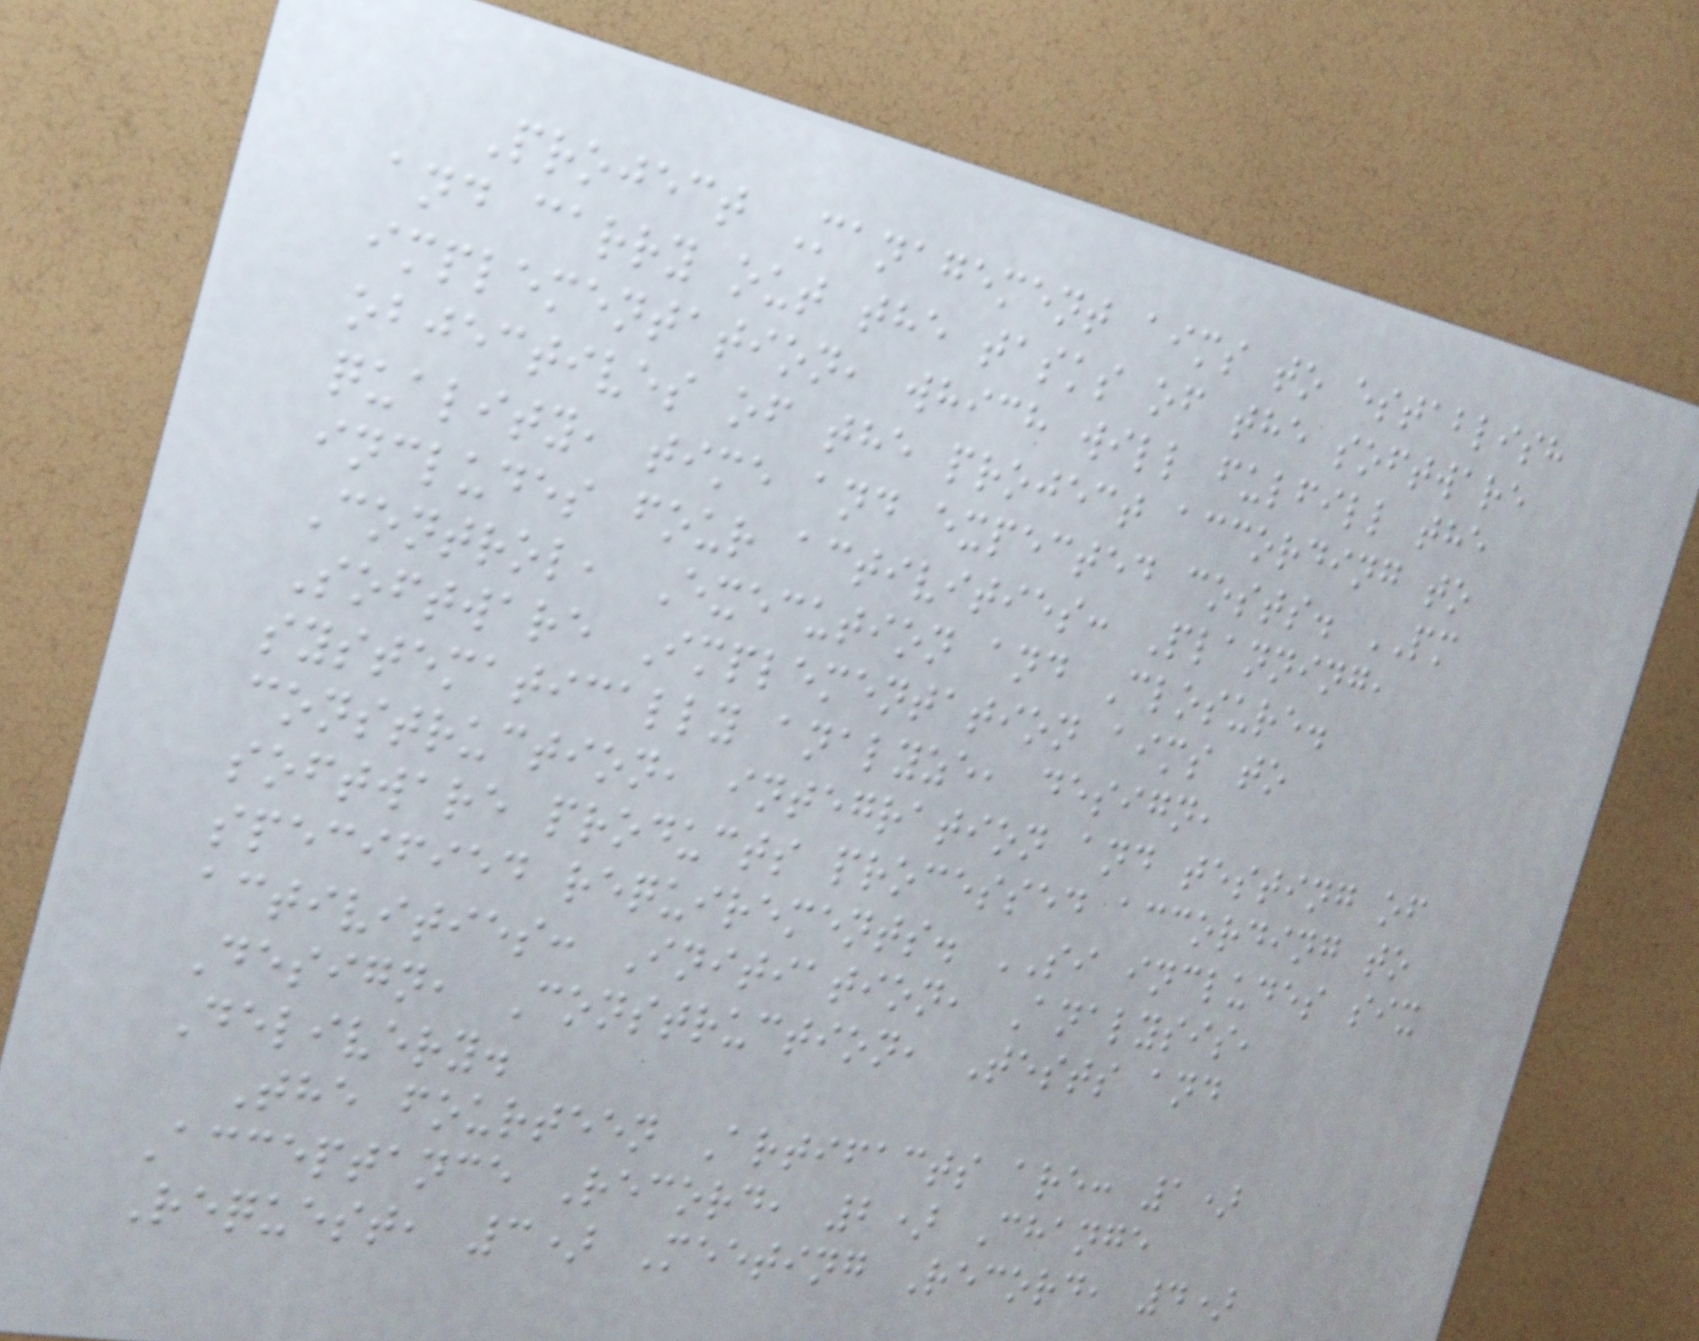Project Management aims to establish
and carry out the tasks of the software
implementation, which will fulfill the
objectives of the project according to
quality, time and expected costs. PM
includes four activities: Planning,
Control, Execution and Closure.
Software Implementation aims to
systematically analyze, design,
construction, integration and testing of
software products processed according to
specified requirements. SI includes six
activities: Initiation, Analysis,
Design, Construction, Tests and
Delivery.
The fourteen Artifacts are: 1)
Acceptance Record, 2) Change
Request, 3) Meeting Record, 4)
